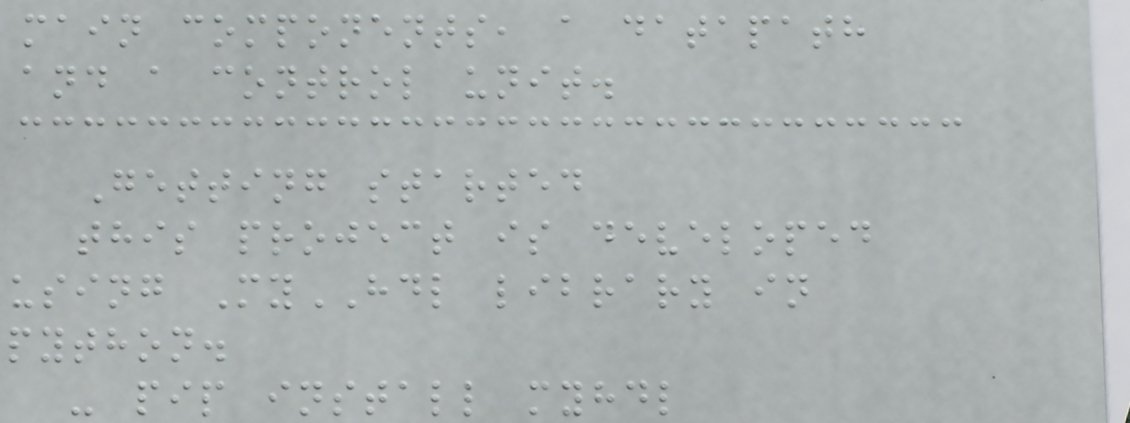main components, a datapath
and a control unit.
Getting started
this project is developed
using MyHDL library in
python.
- pip install myhdl
